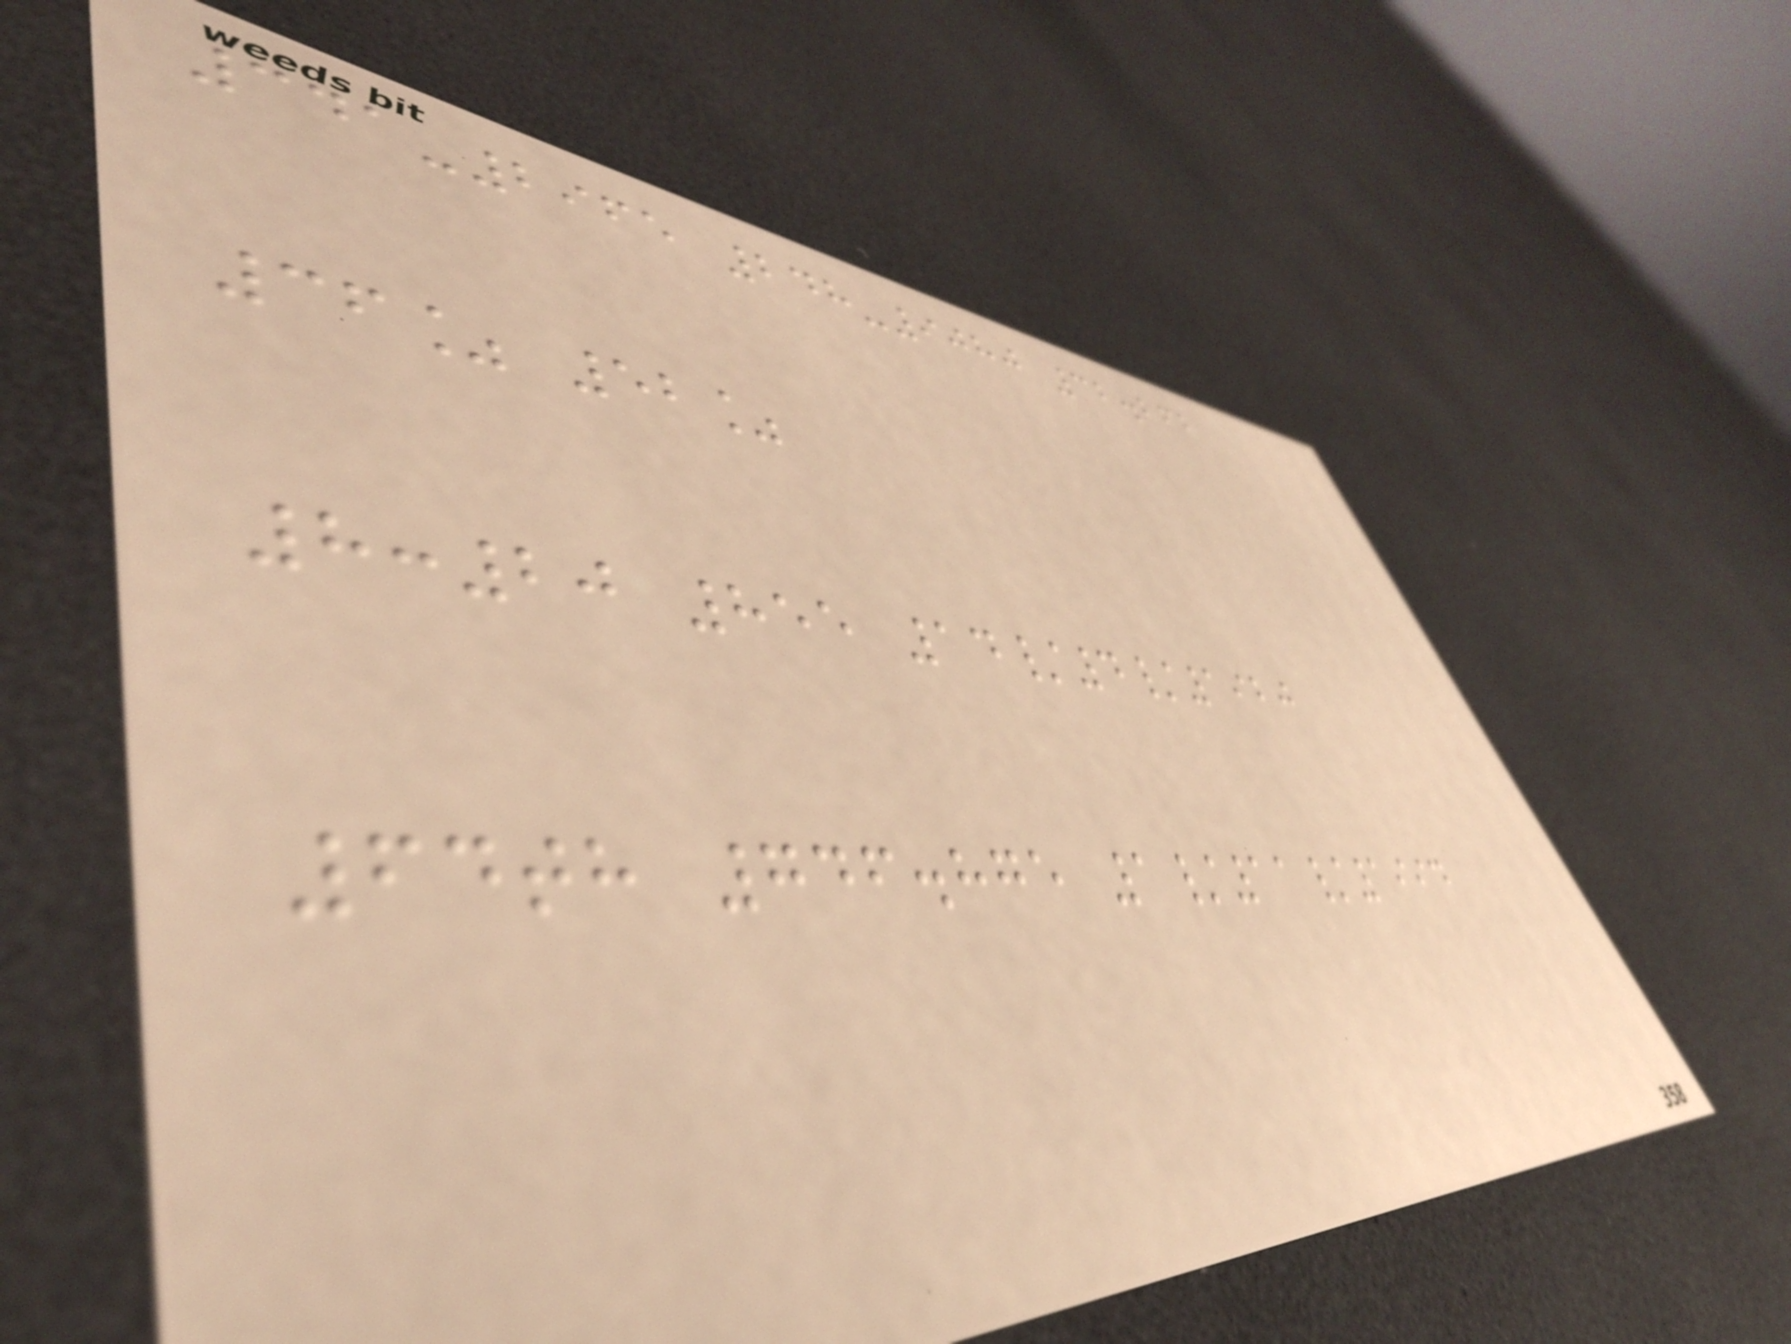341-2965 248-9080 32.262
36% 52%
8:20 855 14/4/1920
64th 746.875 1/11/1994
